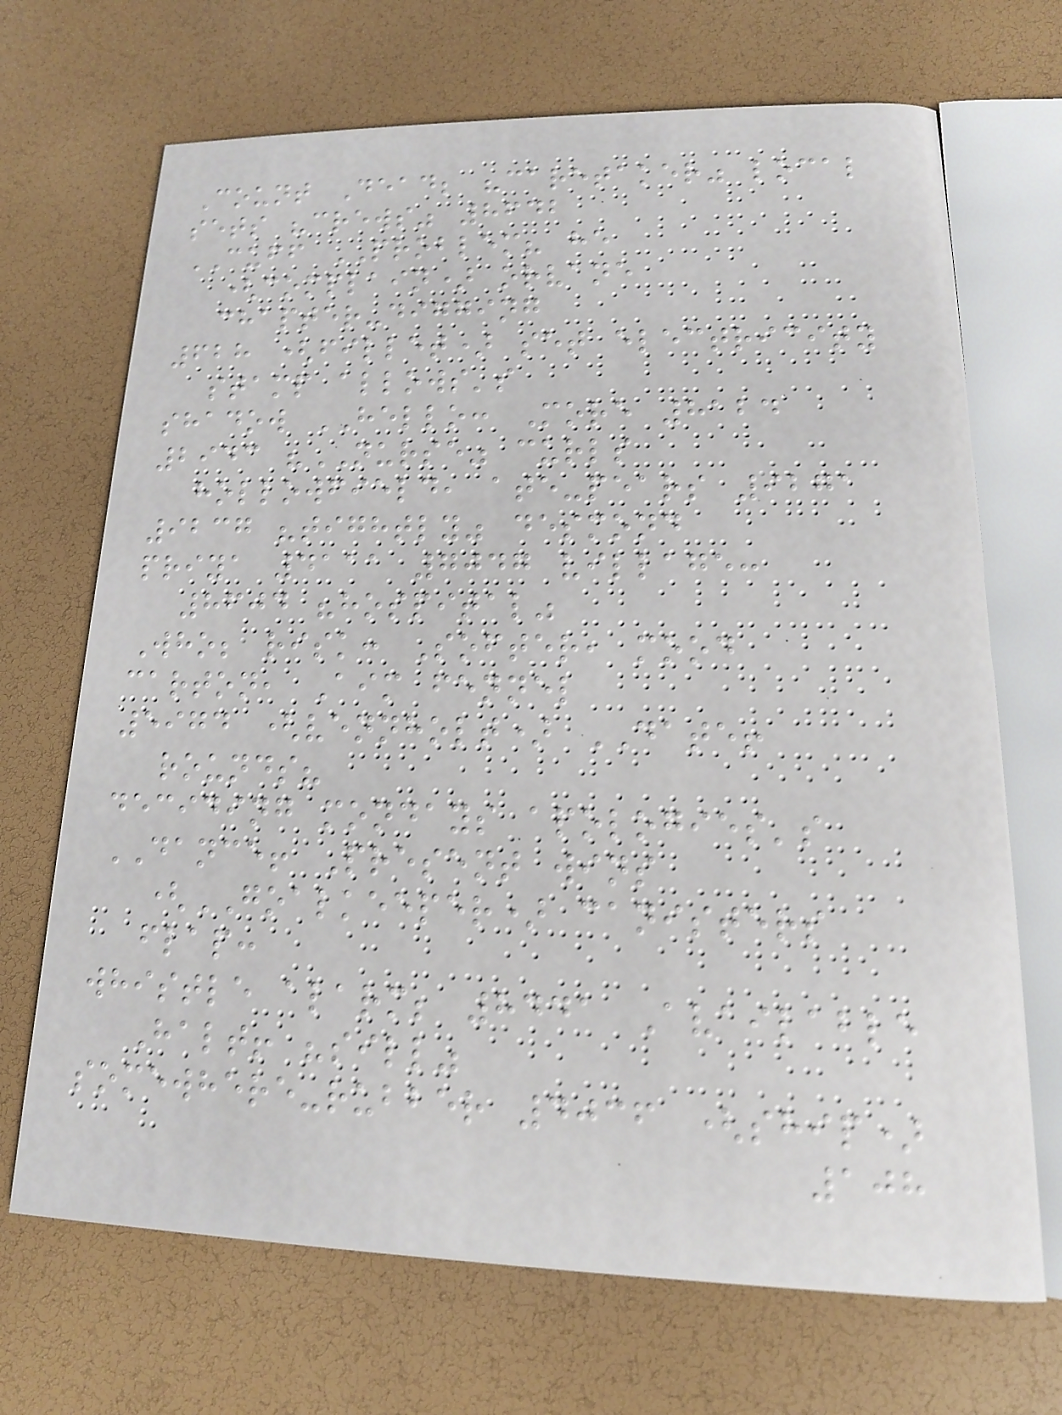Count Dead; "caretaker" local
sets "crews" 8642
CUFF PROBLEM? he
(complain) orvane
chapter-digging
628 (fillet) set electricity
stamp allows's
shadow HELLO: More 8124
2943 "NURSE" curls
hollowfield, ate-pears 9271
9237 "tightly" desmond
priya 4111 7047 village:
8604 "hospital"
Who; risk: Softer, mood
carton, Aim fennel
5974 (vennholt) DATE!
rounds?
deciding mondays apologies's
DANCE! Present wins
(GOALKEEPER) canisters
flap:
whistle alarm; 8441 Available
Halt! "sill"
somewhere-rubber 4036 (ship)
108
